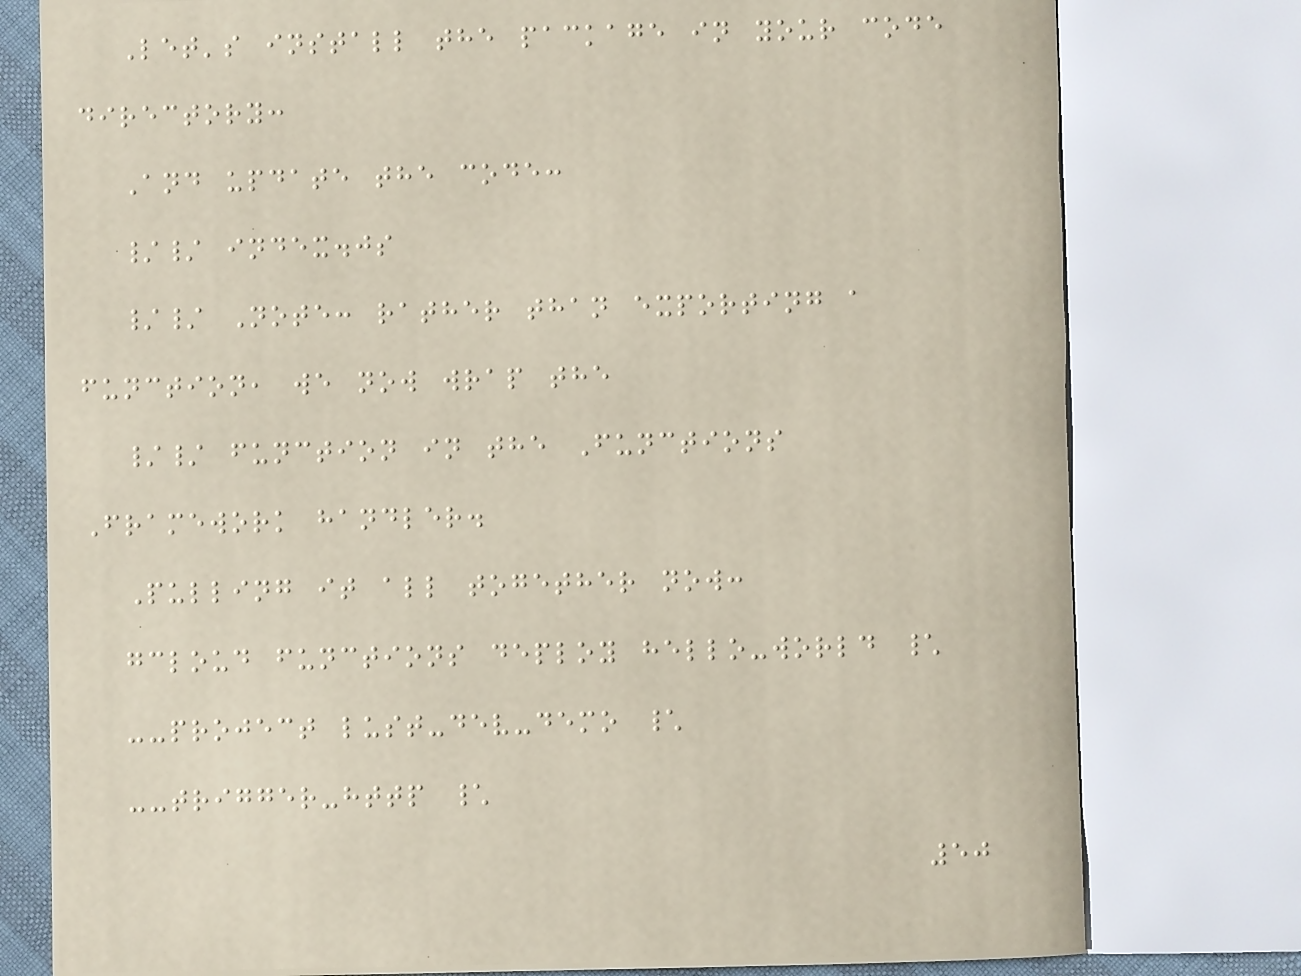Let's install the package in your code
directory:
And update the code:
// index.js
// Note: rather than exporting a
function, we now wrap the
// function in the Functions
Framework handler.
Pulling it all together now:
gcloud functions deploy hello-world \
--project lust-dev-demo \
--trigger-http \
50
